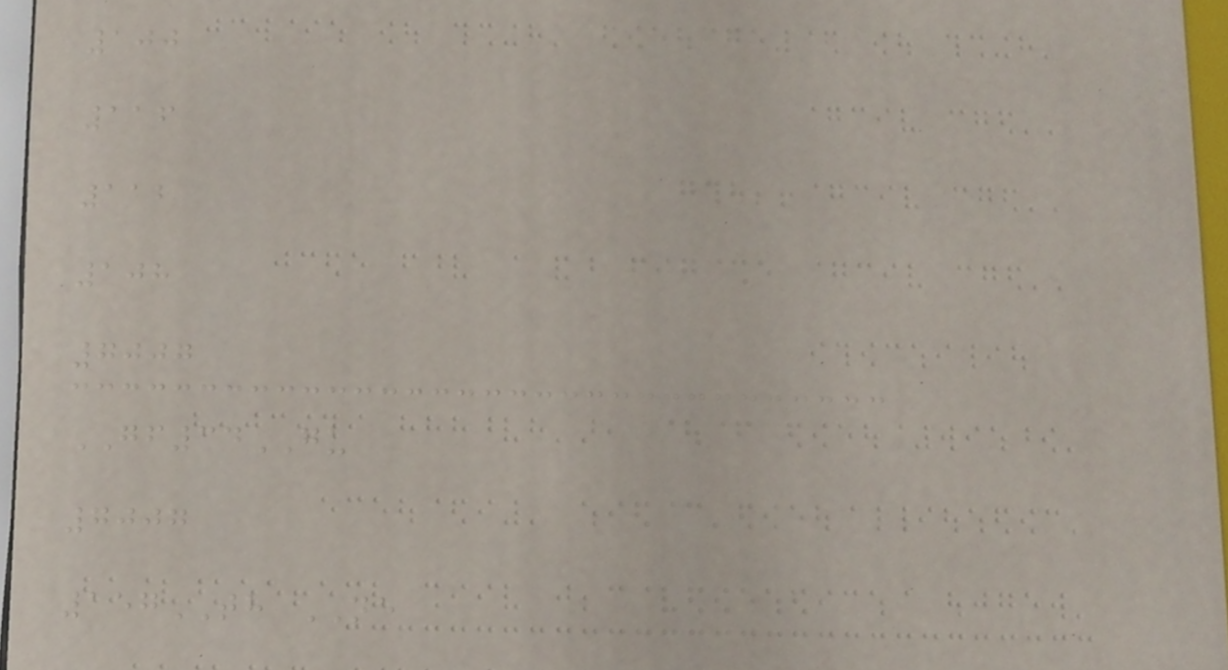100
116
112
108
7007
GF34GU
7007
157TH NE
